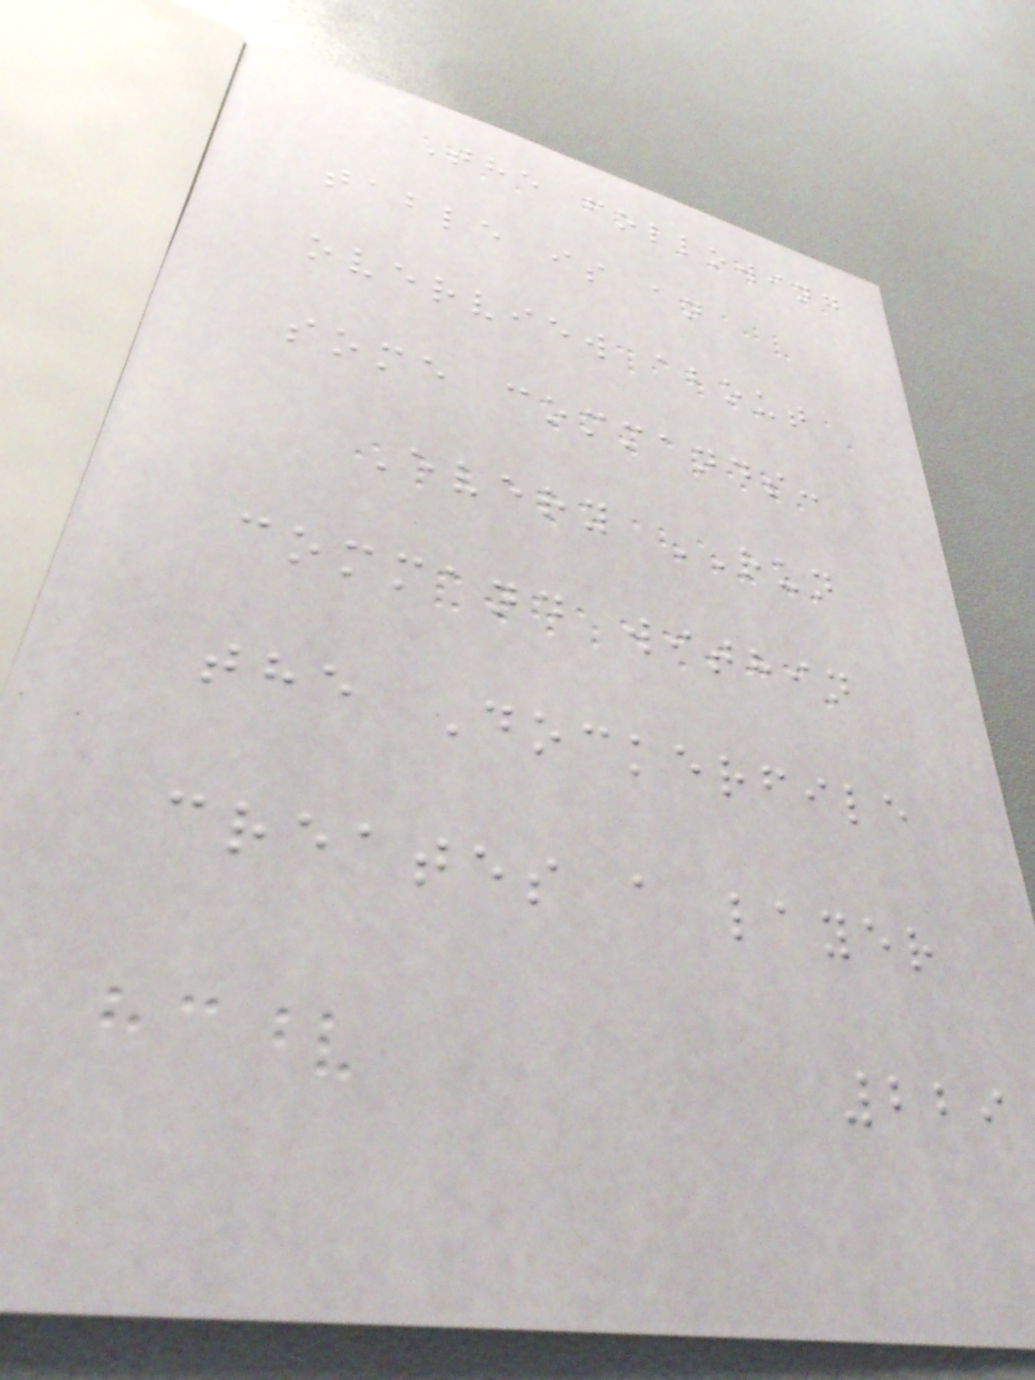The following
table is an
overview about
some commands:
Every RUN
command within
the Dockerfile
creates a layer
229
